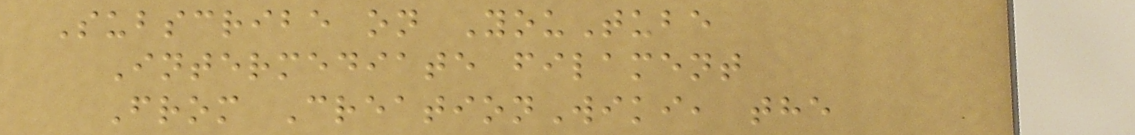Subscribe on YouTube
Intermediate filament
From CreationWiki, the
